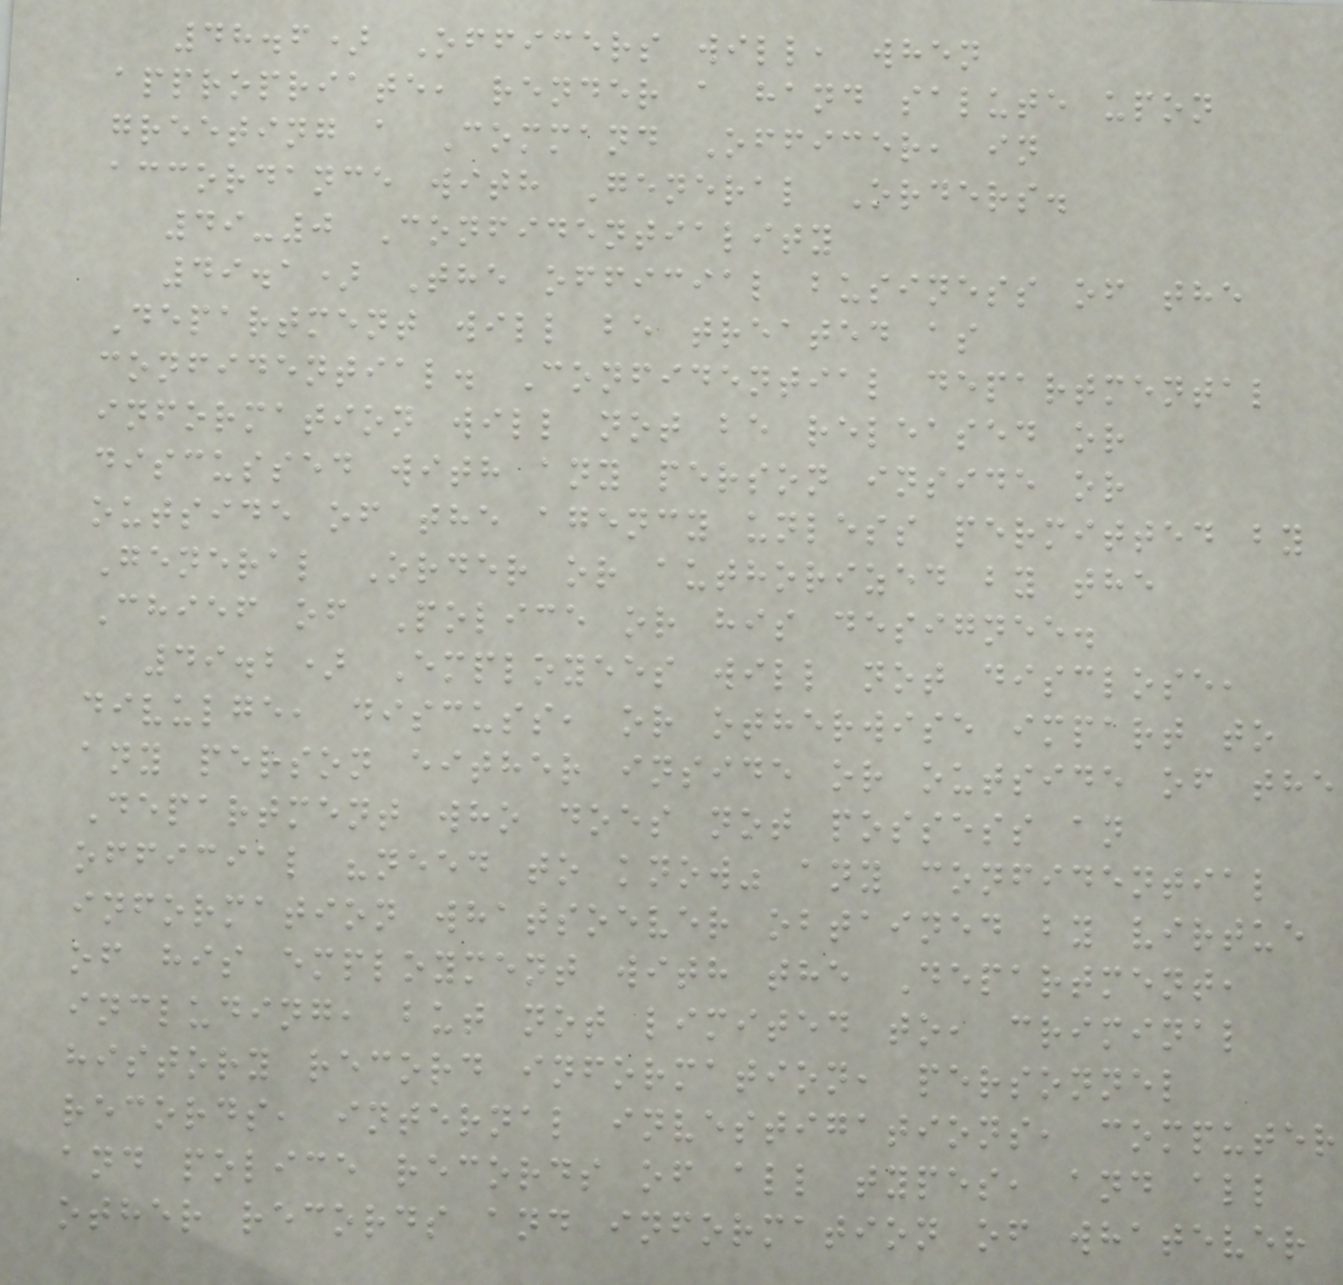48.6) Officers will, when
appropriate, render a hand salute upon
greeting a Command Officer, in
accordance with General Orders.
49-0 Confidentiality
49.1) The official business of the
Department will be treated as
confidential. Confidential departmental
information will not be released or
discussed with any person inside or
outside of the agency unless permitted by
General Order or authorized by the
Chief of Police or his designee.
49.2) Employees will not disclose,
divulge, discuss, or otherwise impart to
any person either inside or outside of the
Department who does not possess an
official "need to know" any confidential
information whatsoever obtained by virtue
of his employment with the Department,
including, but not limited to, criminal
history record information, personnel
records, internal investigations, computer
and police records of all types, and all
other records and information of whatever
